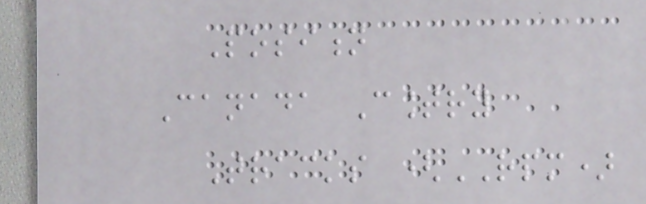Position
Canada Country
Tracks (RPM)
